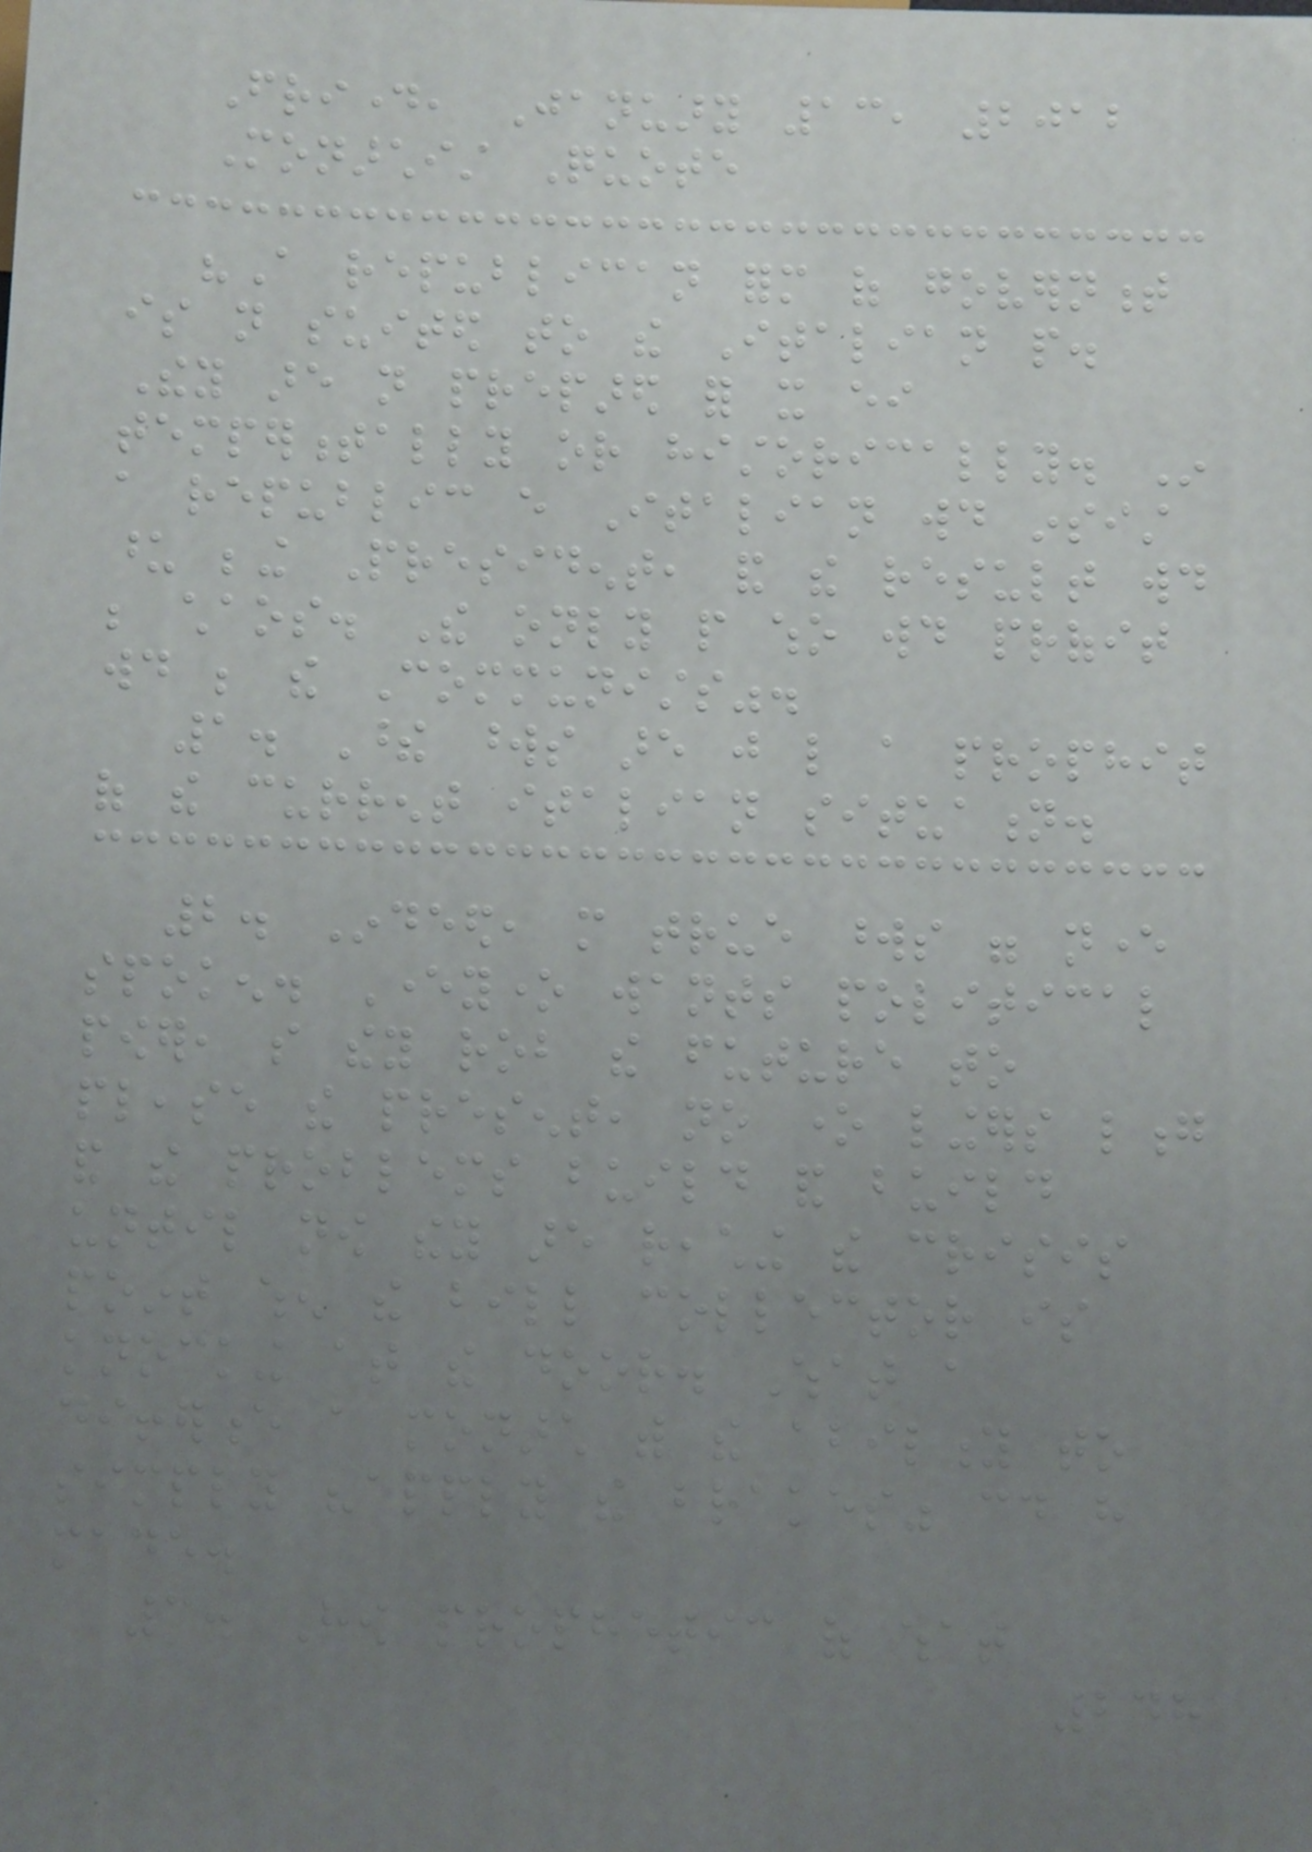Friday, January 13, 2012
Monarchist Quote
"A republican form of government
is not suited to the Italian people.
They are not prepared for it either
tempermentally or historically. In
a republic every Italian would insist
upon being President, and the result would
be chaos. The only people who would profit
would be the Communists".
1. These words are just like a prophit
of the current italian situation.
2. Indeed, more true words were never
spoken. Everyone wants political
power, so they rob the future to
please the present, no one lingers long
and the problems build and build
until now they are reaching the crisis
point when the bill collector is
knocking at the door. What a
difference a monarch with the ability to
simply "apply the brakes" could have
made.
3. How prophetic of what
248
